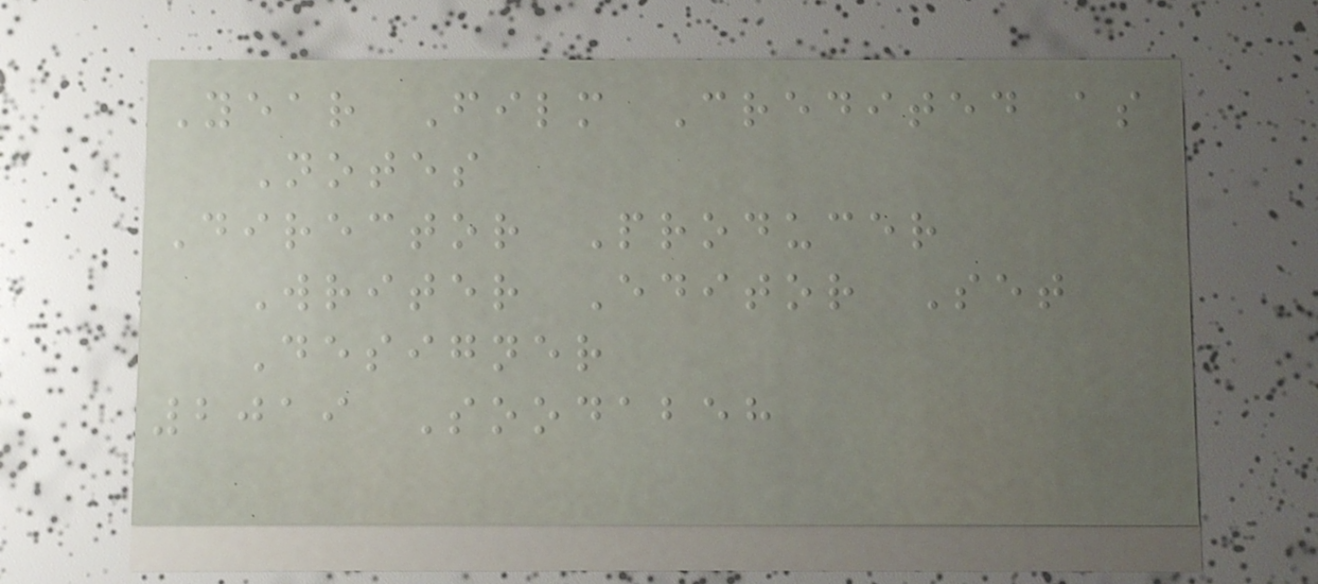Year Film Credited as
Notes
Director Producer
Writer Editor Set
Designer
2019 Soodabeh
